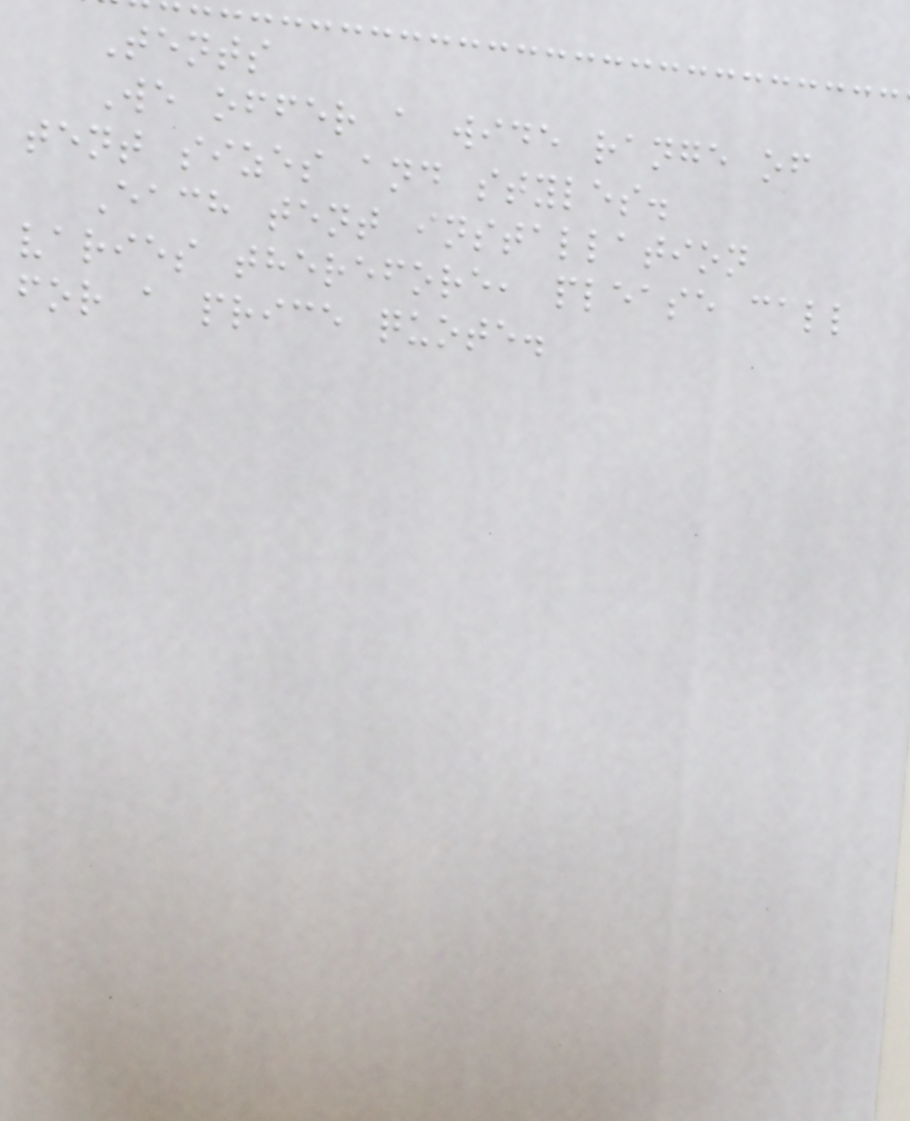Tents
We offer a wide range of
tent sizes and styles.
Each tent installation
varies therefore, please call
for a price quote.
